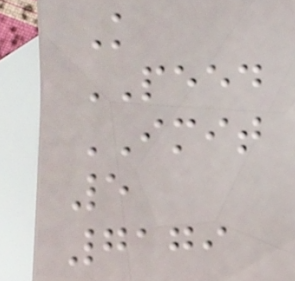K
PEED
IMIT
5
7179
